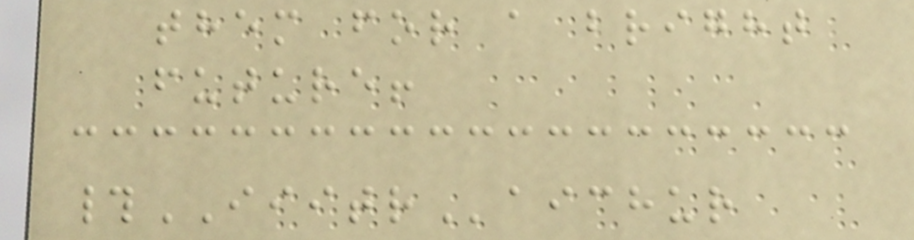them for a bright
future!
#IIITRaichur
